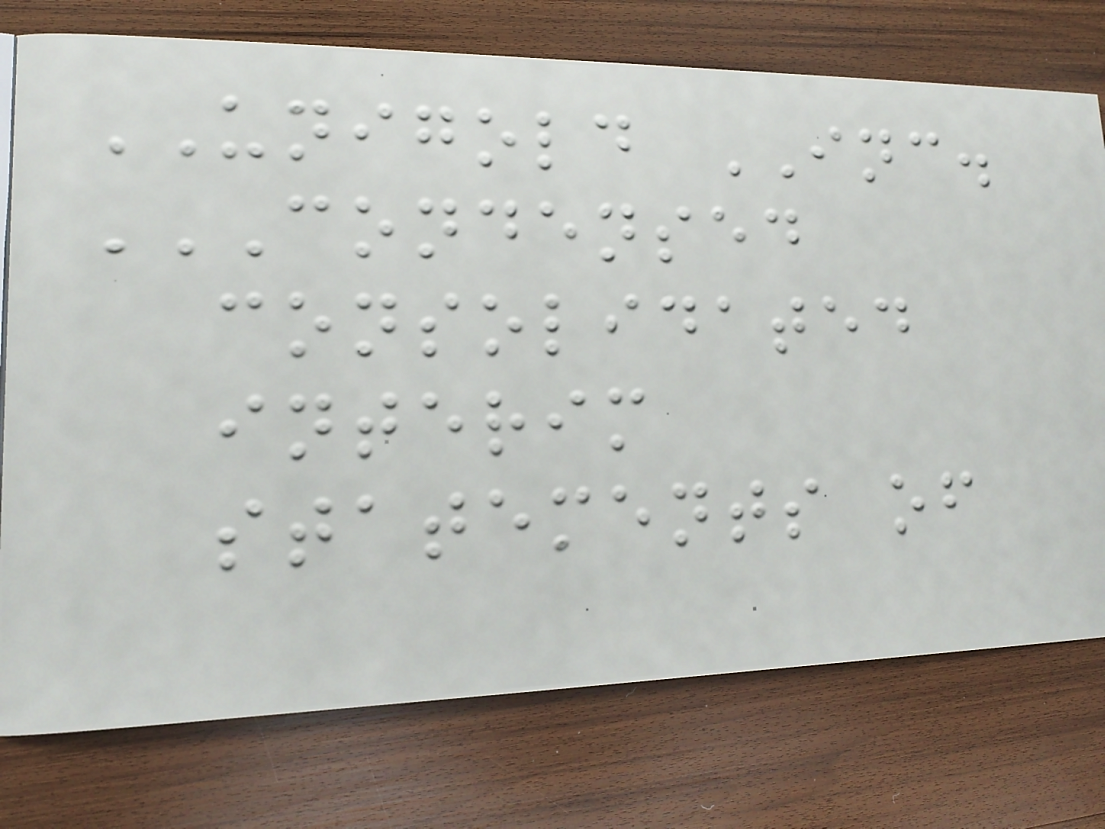UNIGOLD INC.
CONDENSED
CONSOLIDATED
INTERIM
STATEMENTS OF
